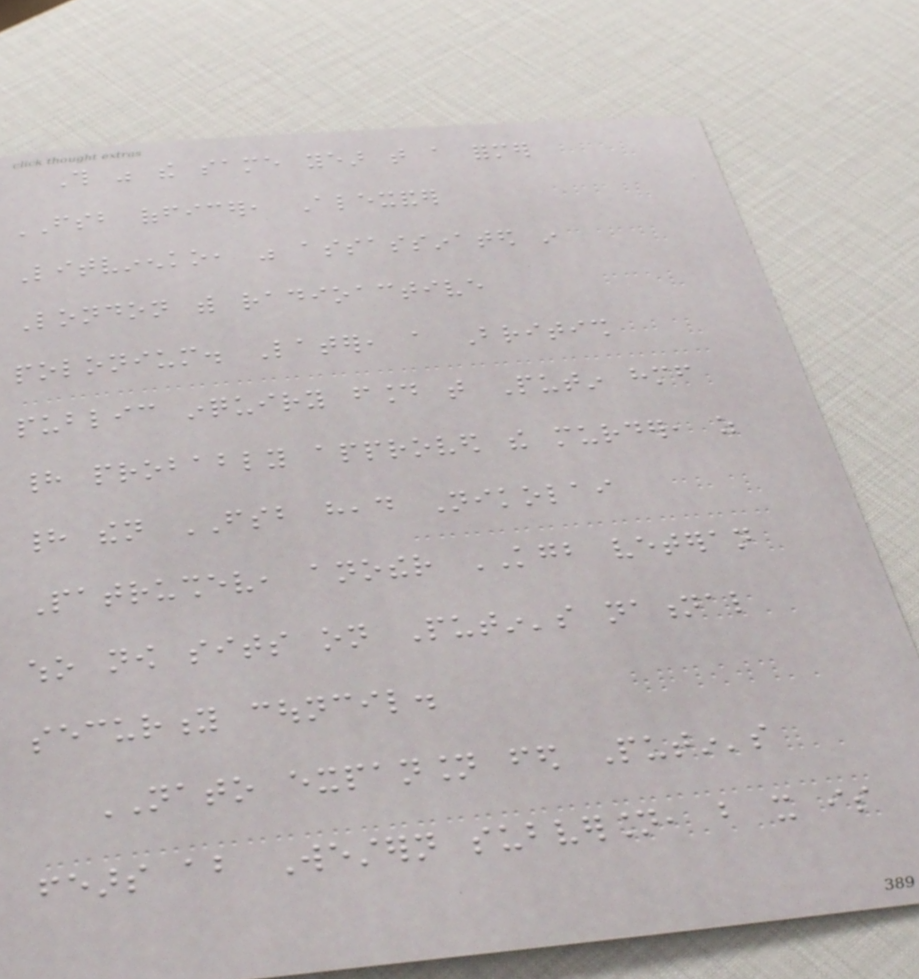This was the same year that a former
FSB officer, Alexander
Litvinenko, was assassinated in
London with radioactive
polonium. Later, a British
public inquiry found that Putin himself
had probably approved the murder, as
had then FSB head Nikolai
Patrushev, another KGB veteran
who now sits on Putin's national
security council.
NATO expansion fed Putin's
fears about Western subversion, but it is
